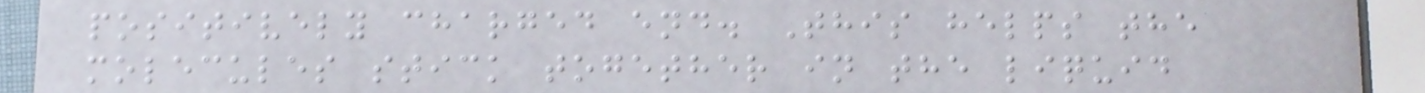positively charged end. This helps the
molecules stick together in the liquid
